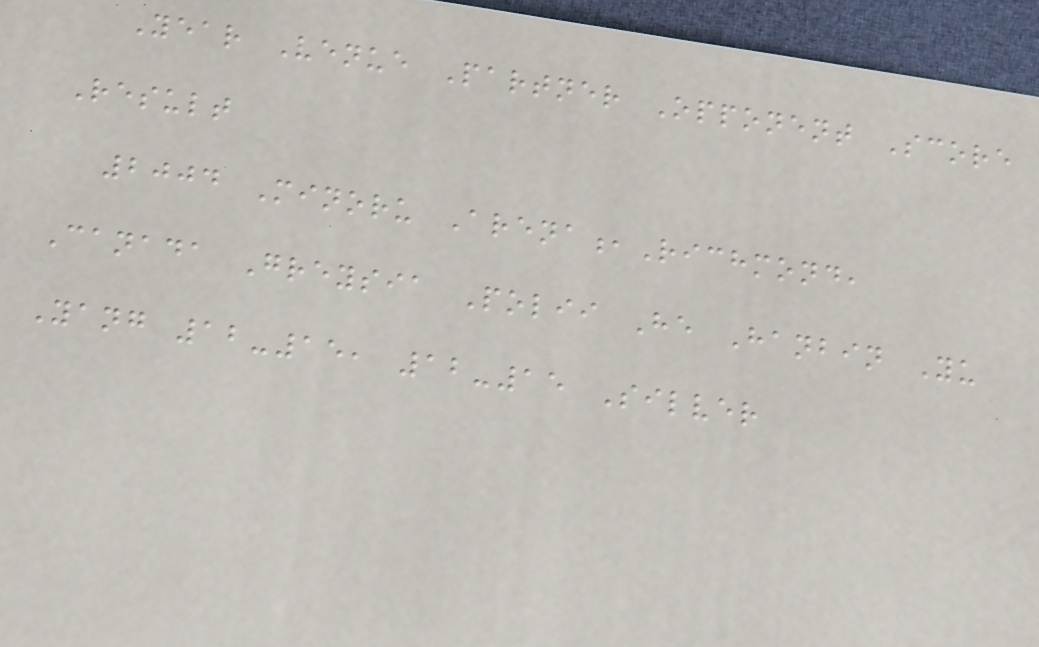Year Venue Partner Opponent Score
Result
2004 Minoru Arena,Richmond,
Canada Greysia Polii He Hanbin Yu
Yang 12-15, 12-15 Silver
